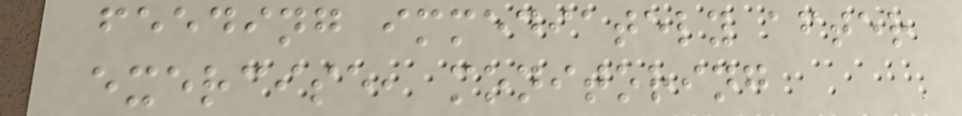feeding immediately after
exercise, monitoring
